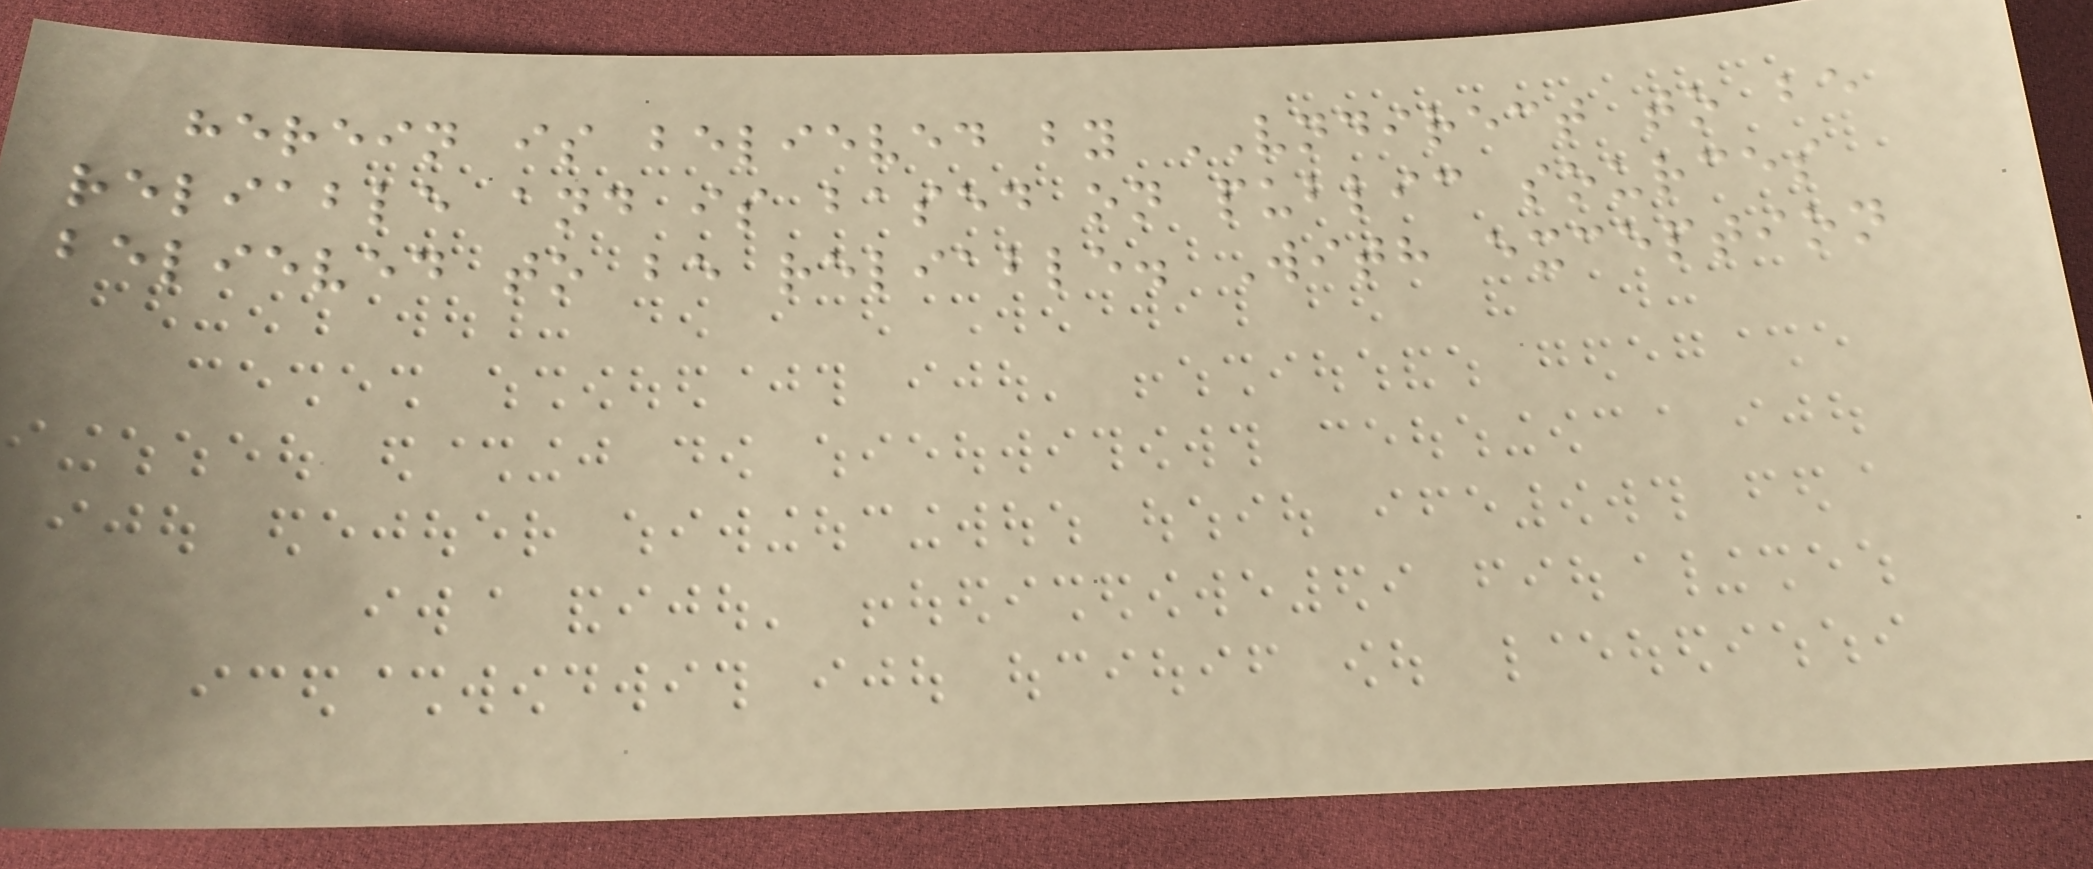herein is believed by VNDIRECT to be
reliable and is based on public sources
believed to be reliable. With exception
